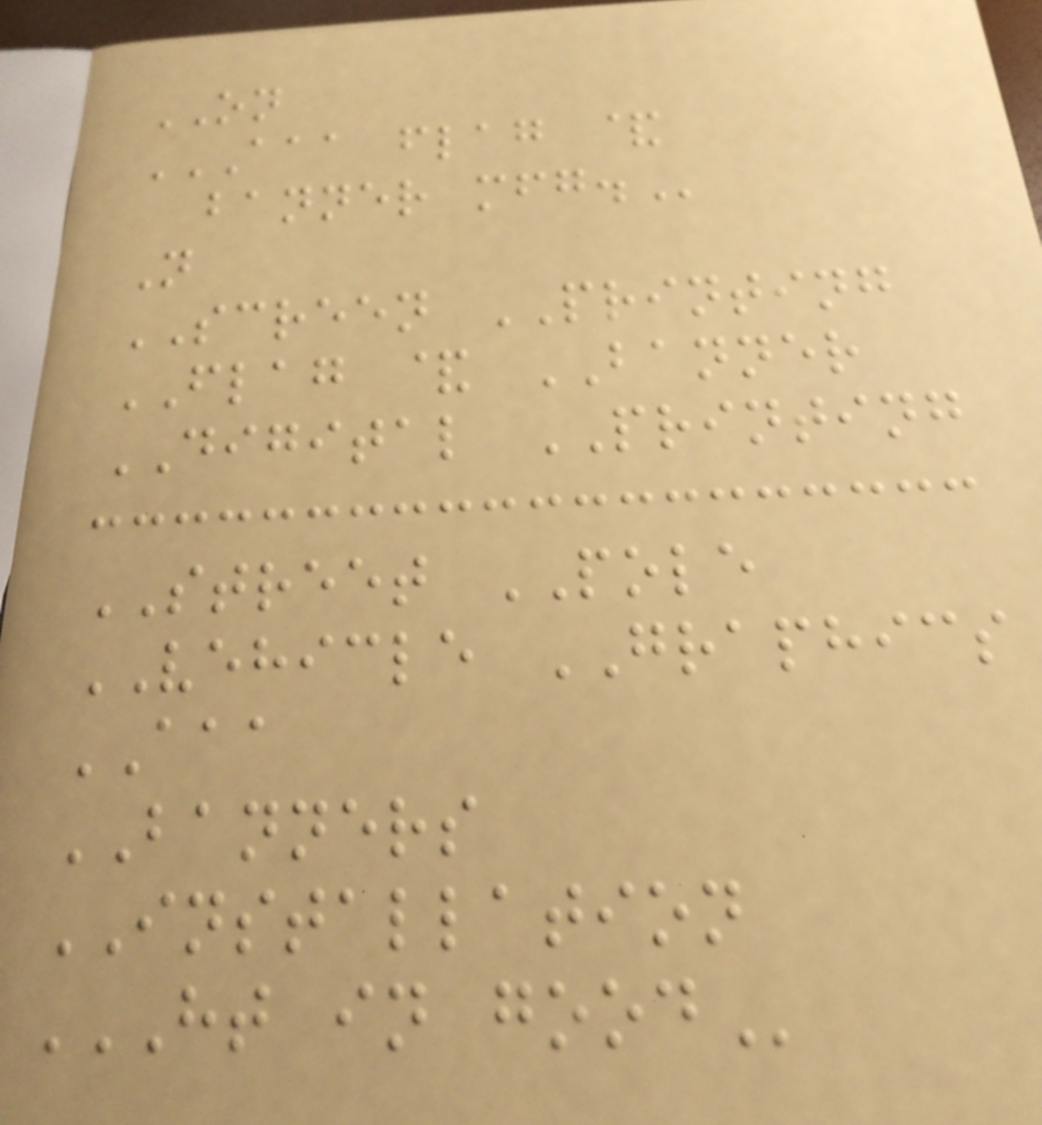ON
AAA FLAG &
BANNER MFG.
N
SCREEN PRINTING
FLAG & BANNER
DIGITAL PRINTING
STREET POLE
VEHICLE GRAPHICS
AAA
BANNERS
INSTALLATION
HT IN GOOD
